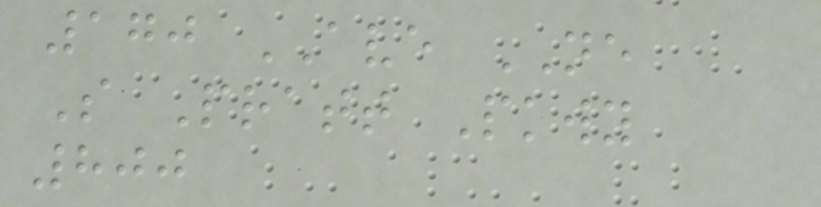170 AVE NE
S Pratt Pkwy
800
